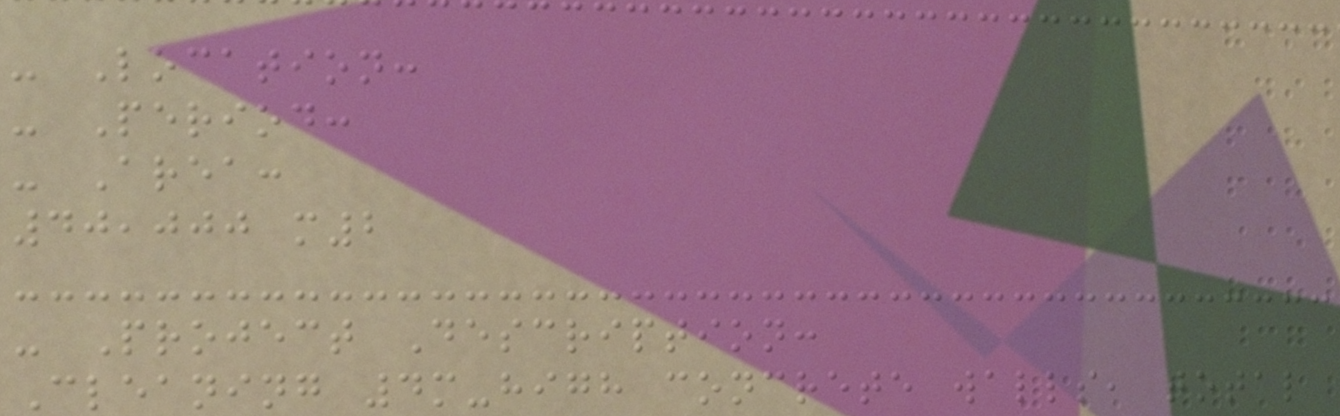- Location:
- Period:
- Area:
40,000 m2
- Project Description:
Cleaning 4m-high concrete walls, total
